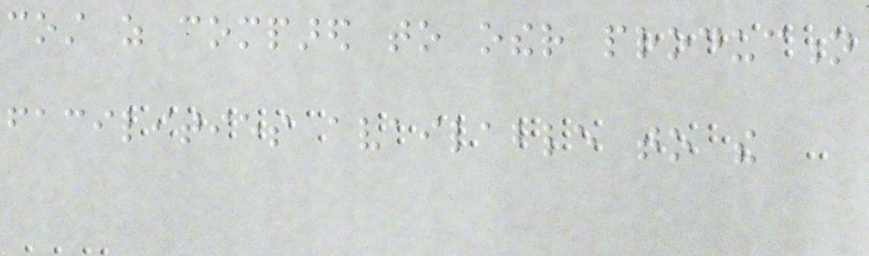cost as compared to other production
facilities available to the
